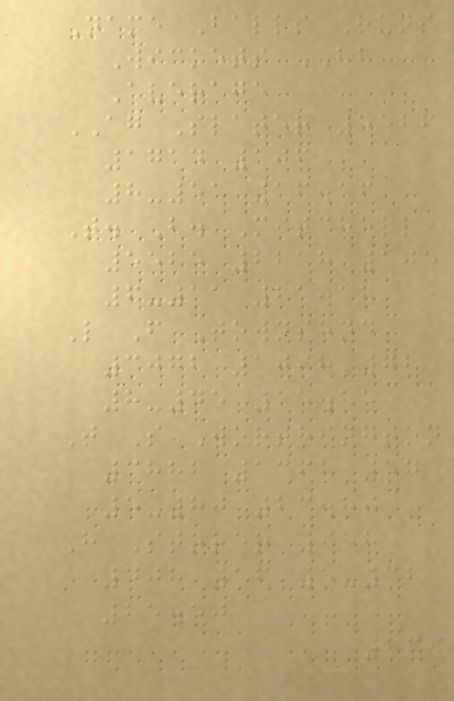Name Balls Runs
Wickets BB
Average
AG Slater 5526
1714 106
8-51 16.16
T. B. Mitchell
5525 2218 105
6-11 21.12
L F Townsend
3072 1098 72
8-45 15.25
T S Worthington
3882 1362 57
5-80 23.89
H Storer 958
408 16 5-32
25.50
239
